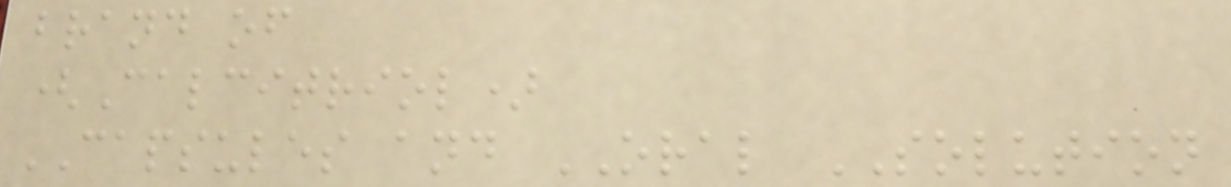brand of
(Calcitriol)
CAPSULES and ORAL SOLUTION
